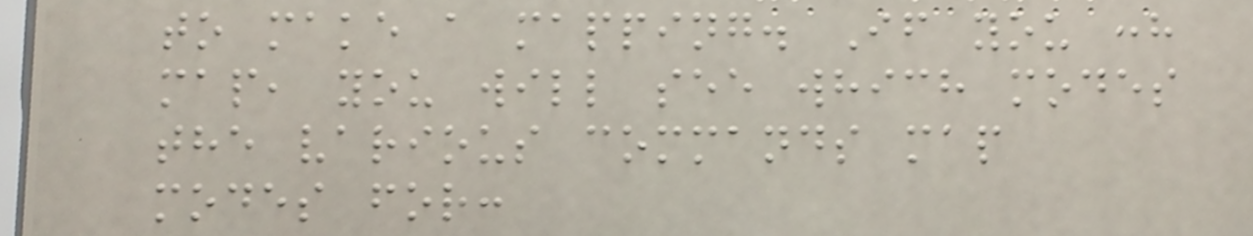to make a mapping. If you :h
map, you will see which modes
the various commands map
modes for:
